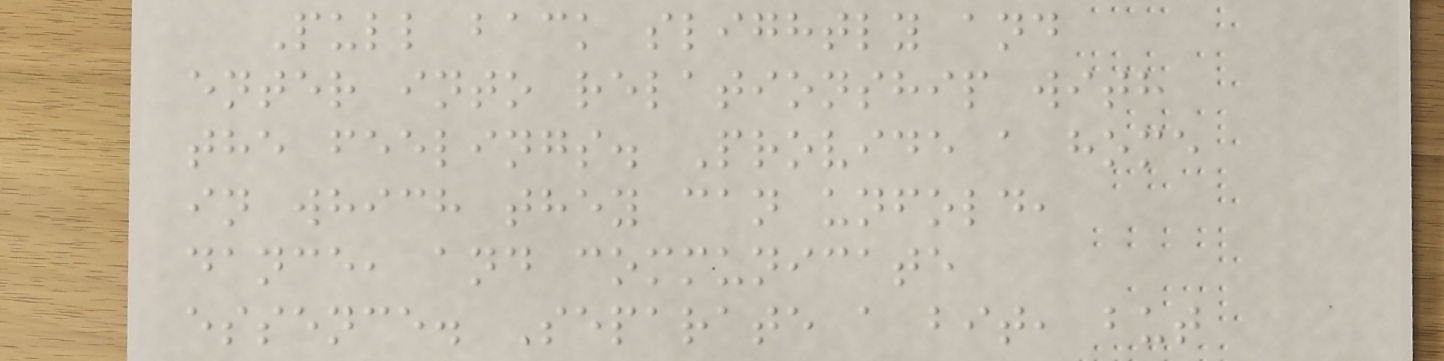Pull back slightly and
enter into relationship with
the feelings. Provide a home
in which they can unfold,
dance, and communicate
essence. Separate a bit, but
